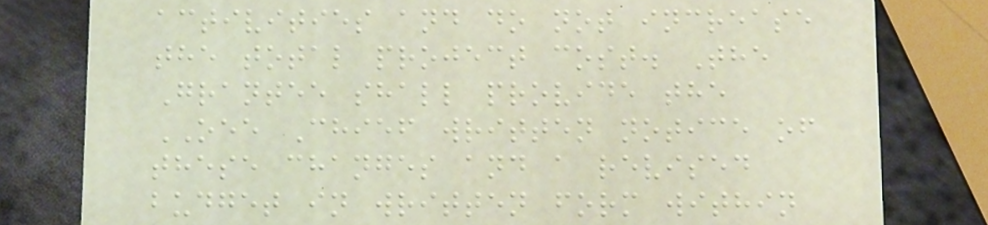activities and do not increase
the total project cost. The
Grantee shall provide the
OEE Chief written notice of
these changes and a revised
budget in written form within
